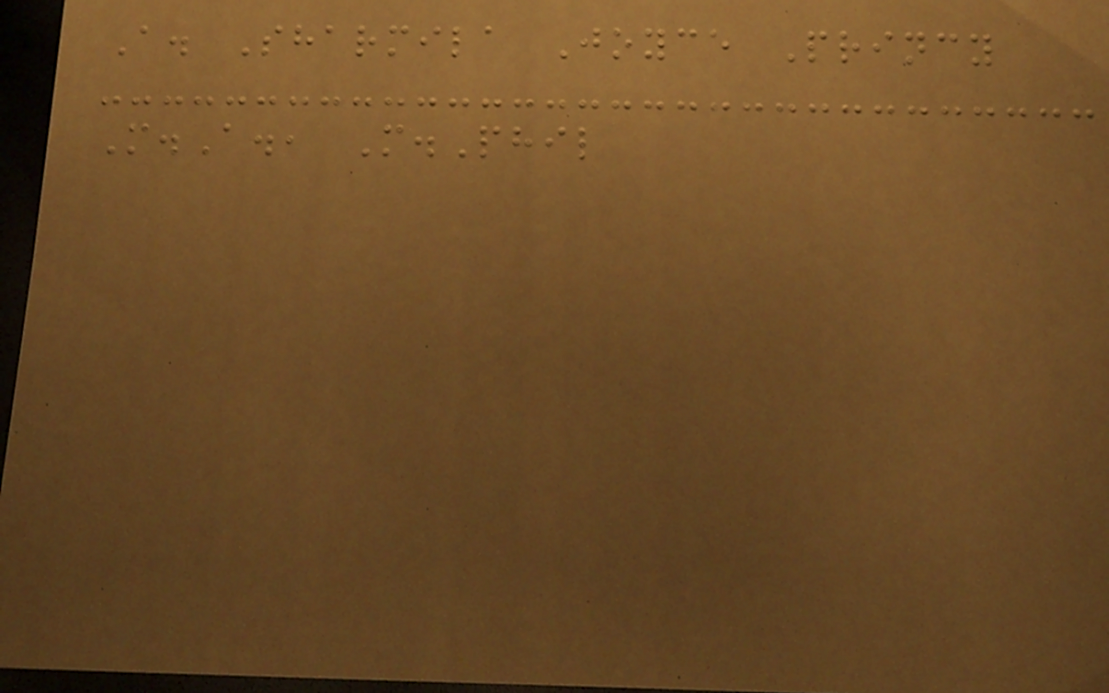A. Sharmila Joyce Princy
M.A., M.Phil
